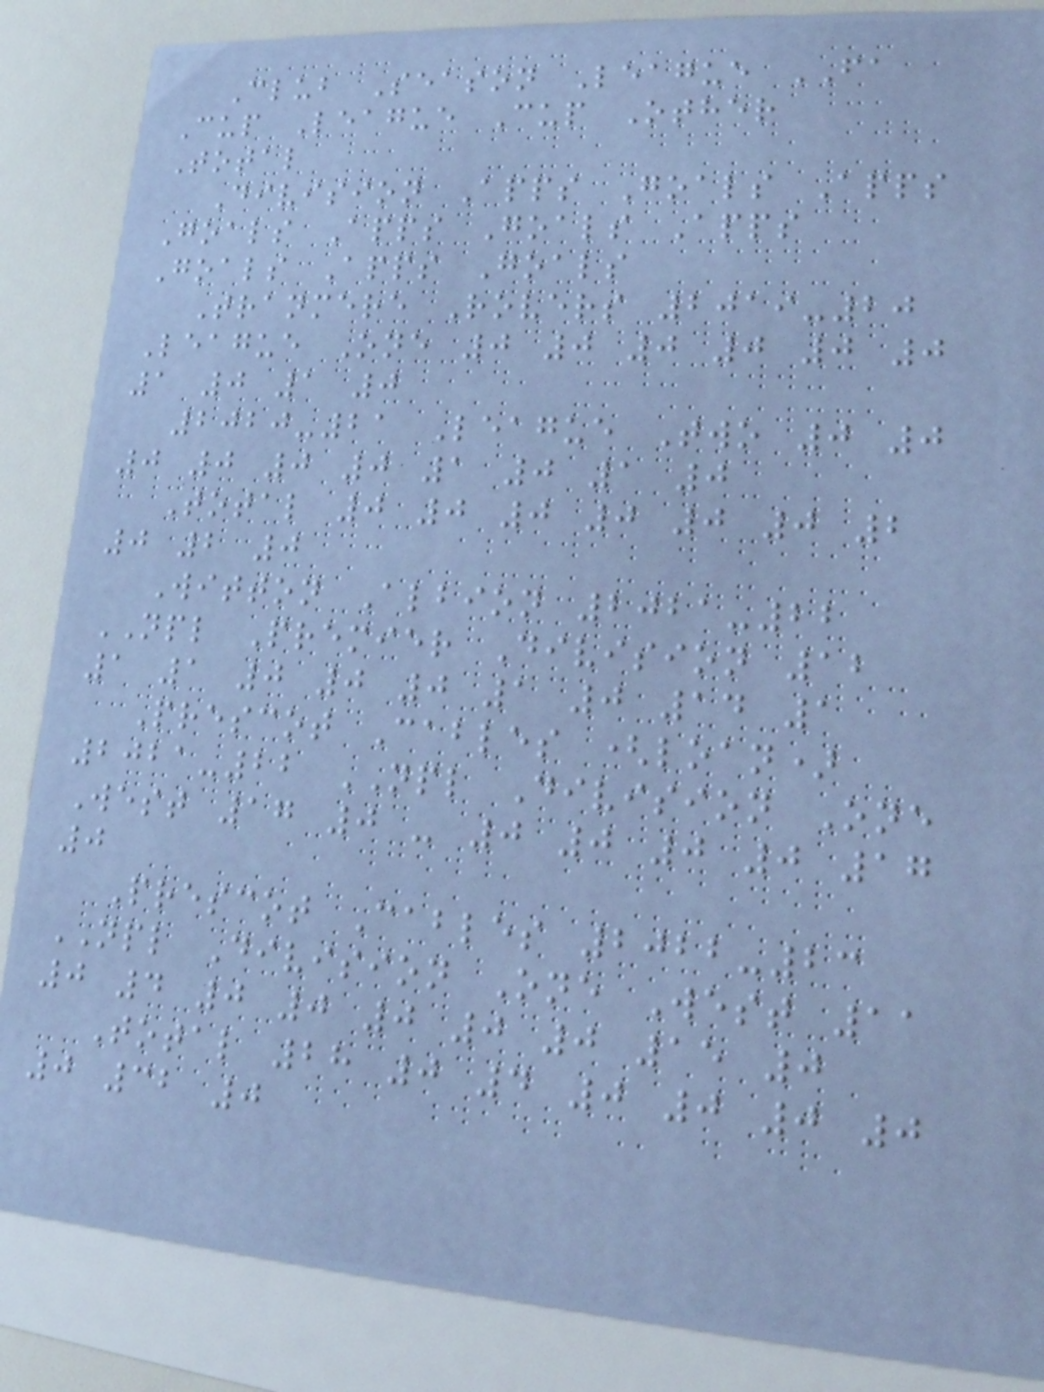Club Season League FA
Cup League Cup Other
Total
Division Apps Goals Apps
Goals Apps Goals Apps
Goals Apps Goals
Tranmere Rovers 2019-20
League One 0 0 0 0 0 0
1 0 1 0
2020-21 League Two 0 0
0 0 0 0 1 0 1 0
Total 0 0 0 0 0 0 2
0 2 0
Witton Albion 2021-22
NPL Premier Division 12
1 1 0 0 0 1 0 14 1
Prescot Cables (loan)
2021-22 NPL Division One
West 17 0 - 0 0 0 0 17
0
Prescot Cables 2022-23
NPL Division One West 11
0 4 0 0 0 0 0 15 0
Total 28 0 4 0 0 0 0
0 32 0
